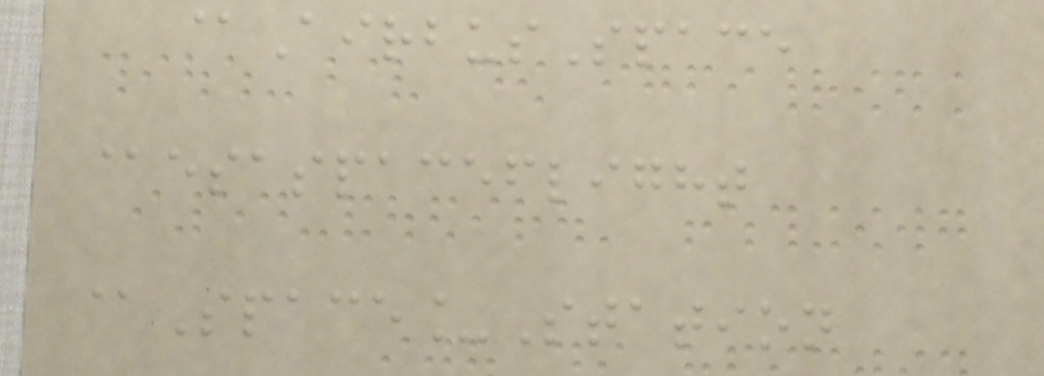@AirbusSpace
@esaspaceflight
@Space_Station
